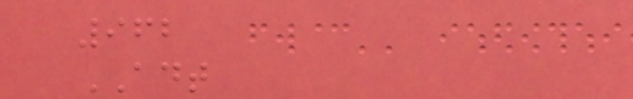962
ADT
